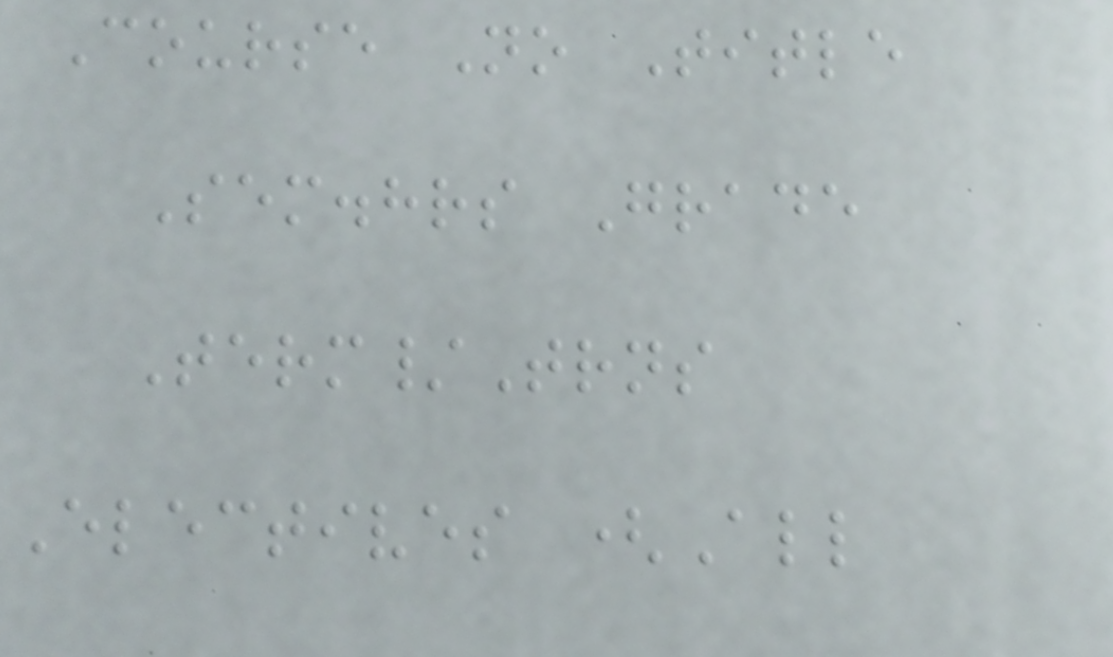Course No Title
Sem.hrs Grade
Term/Trns
Electives (All
